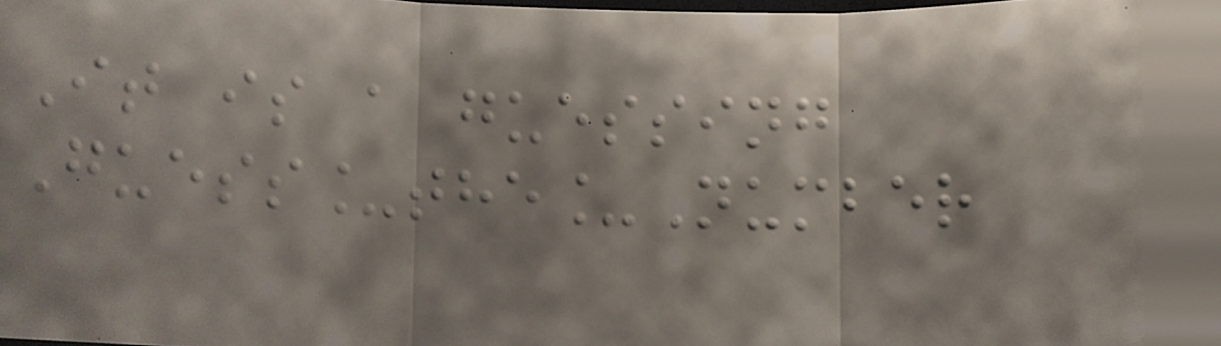It is a guessing
Guess_the_Number
